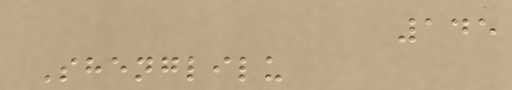145
Shenglilu
